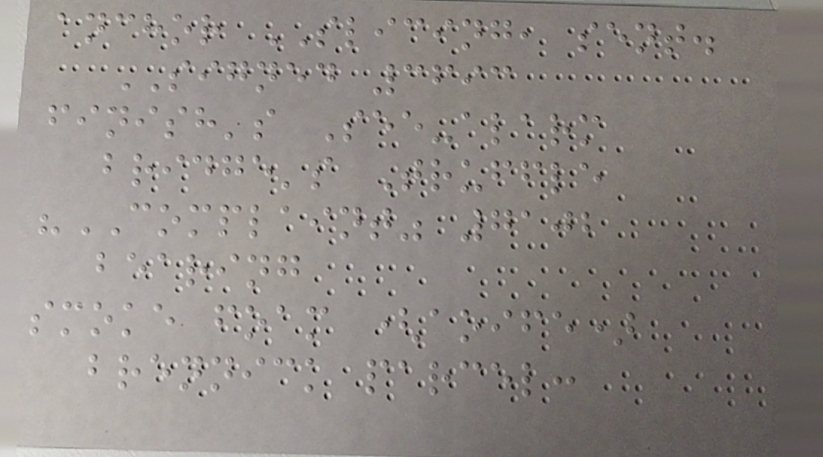anchor SLICING, sent.
SIGNED 3693
finish's See-alarm
bridge's Truffle
"COMPLAINT" 7102
bearing
smoke foam (aoife)
brennick parcel:
